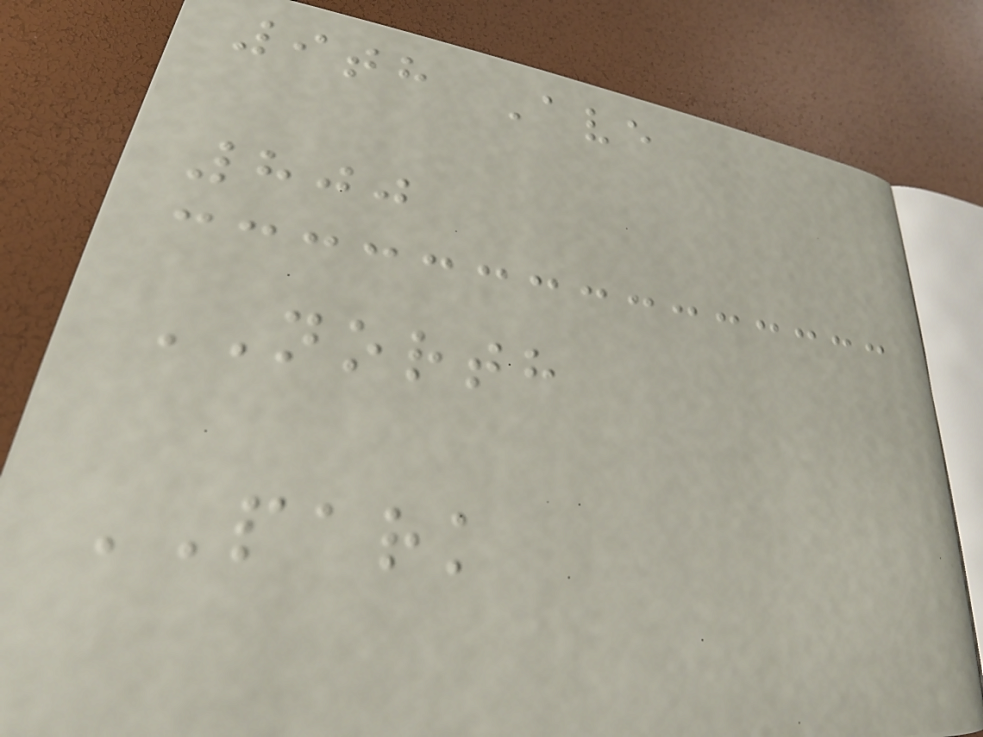9th Ave
800
NORTH
PARK
